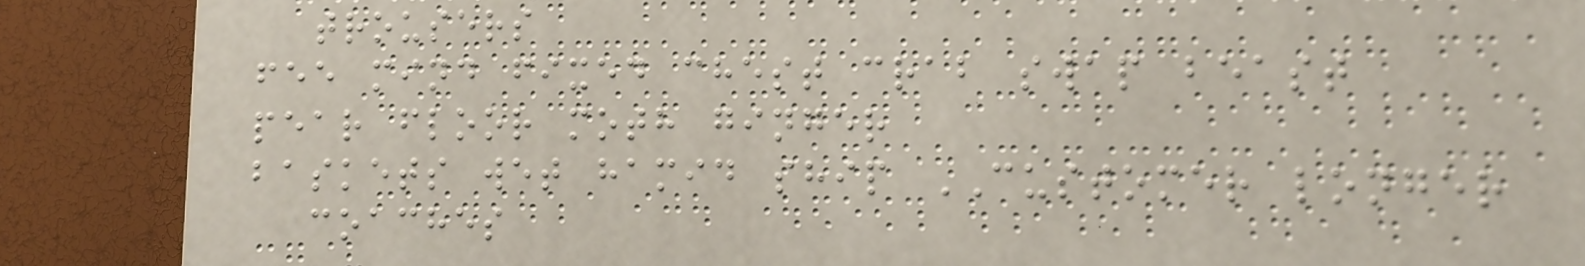trousers
fee mind fixed chest crab swap beast
pear floor moth ginger
baskets wet hamid ship CUSTOMER longer
coaches
